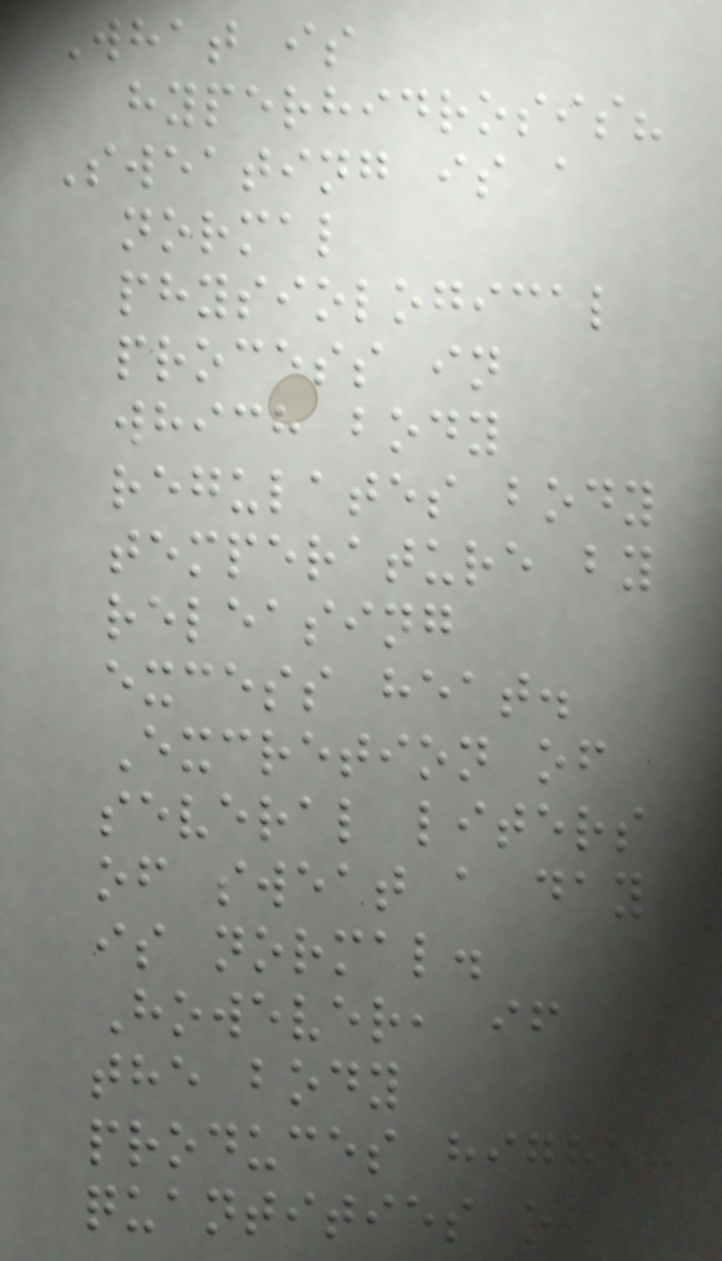What is
hyperhidrosis?
Sweating is a
normal
physiological
process in
which body
regulates body
temperature by
releasing
excess heat.
Excretion of
several liters
of sweat a day
is normal.
However, if
the body
produces higher
quantities of
